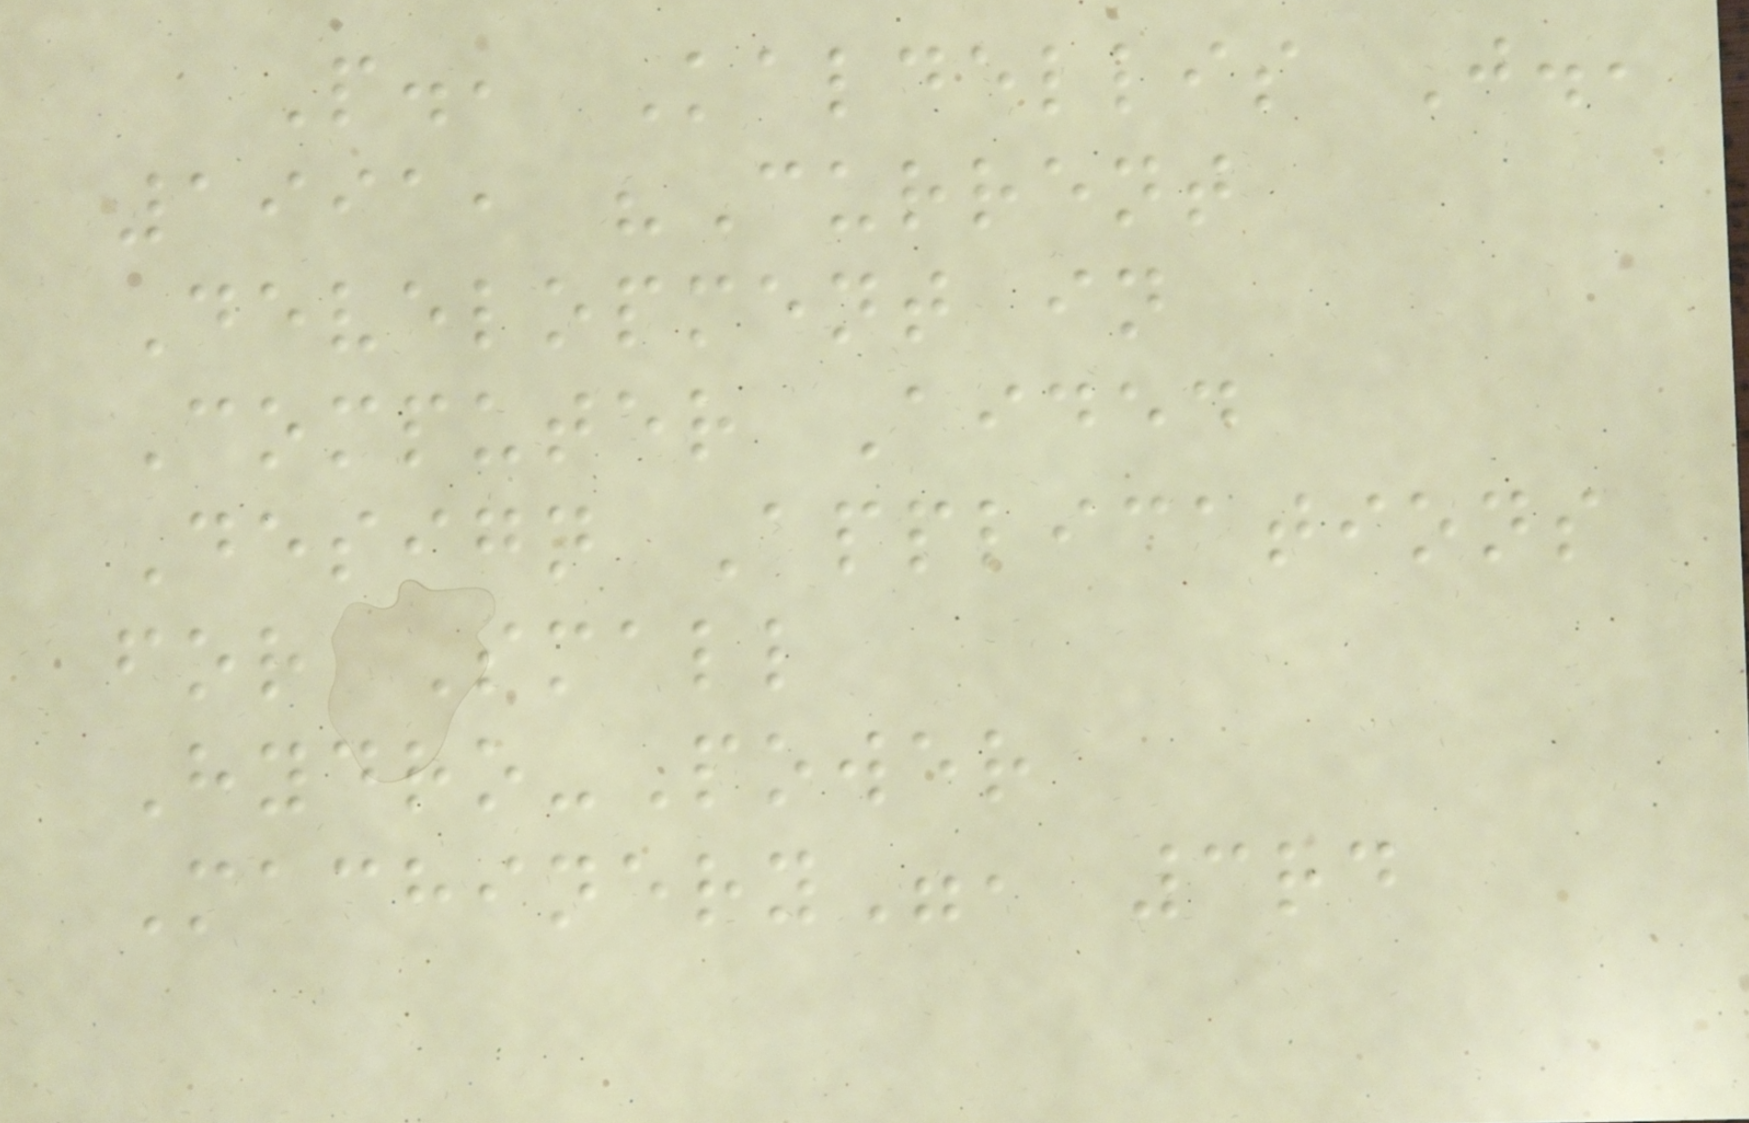P., Kaldellis J.,
1991, "Current
Development in
Computer Aided
Design Applications
for Small
Hydro-Power
Machinery", 3rd
